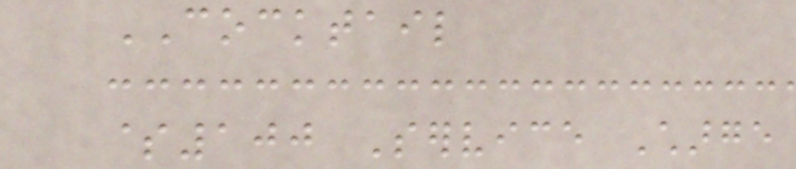COCKTAIL
$100 Service Charge
